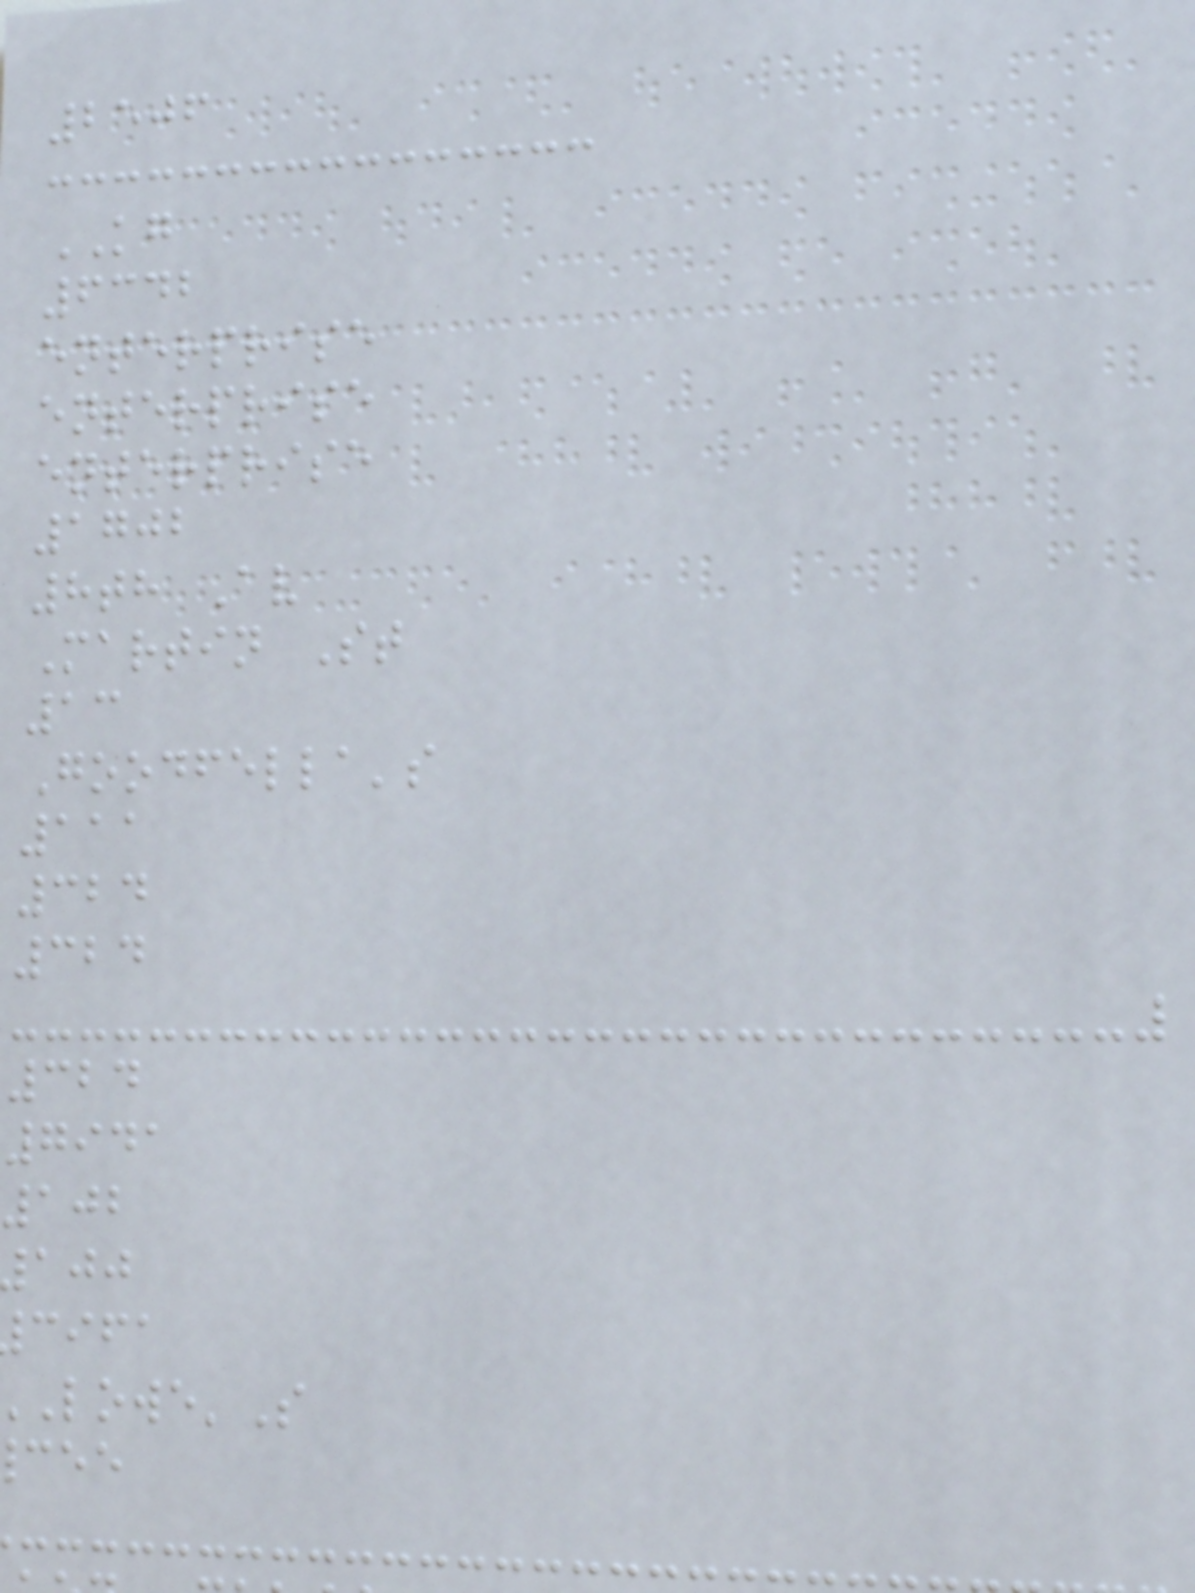2506
KG
6342
enterprise
enterprise
enterprise
1702
8th Av
Martin St
13
Goodfella's
111
324
324
324
7941
102
cifa
